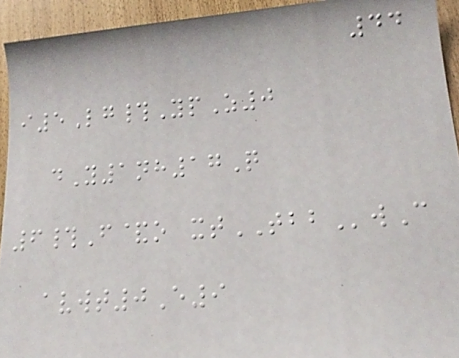44
i5Lg#YpZ0
dY1nh17Q
6#F&o xtTBBwC
avwt0E9
